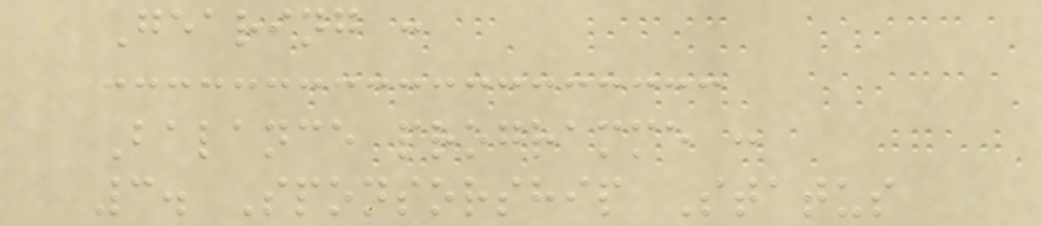Gearing :
Balance programme :
3. Sponsorship Status
